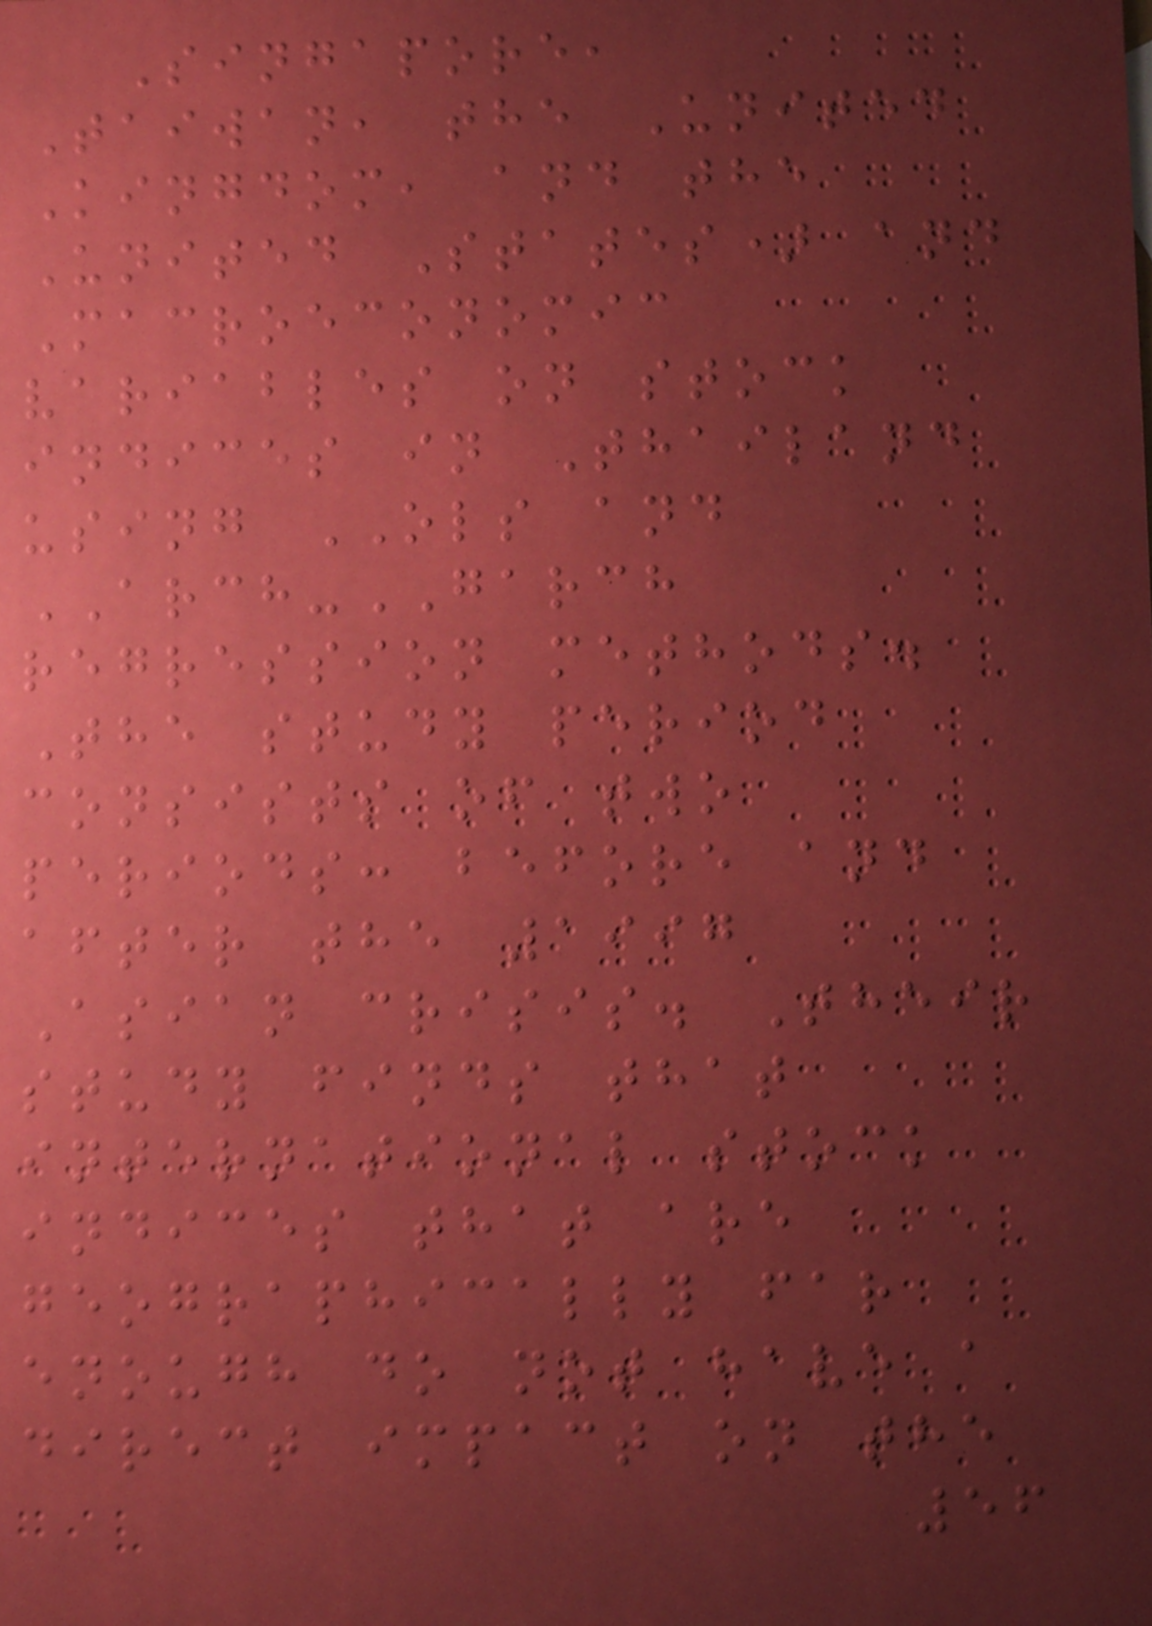Singapore,
Taiwan, the United
Kingdom, and the
United States) and
Macroeconomic
variables on stock
indices in Thailand
using OLS and
ARCH-GARCH
regression methods.
The study period
consists of two
periods: before and
after the 1997
Asian crisis. Their
study finds that
international stock
indices that are
geographically far
enough do not have a
direct impact on the
56
